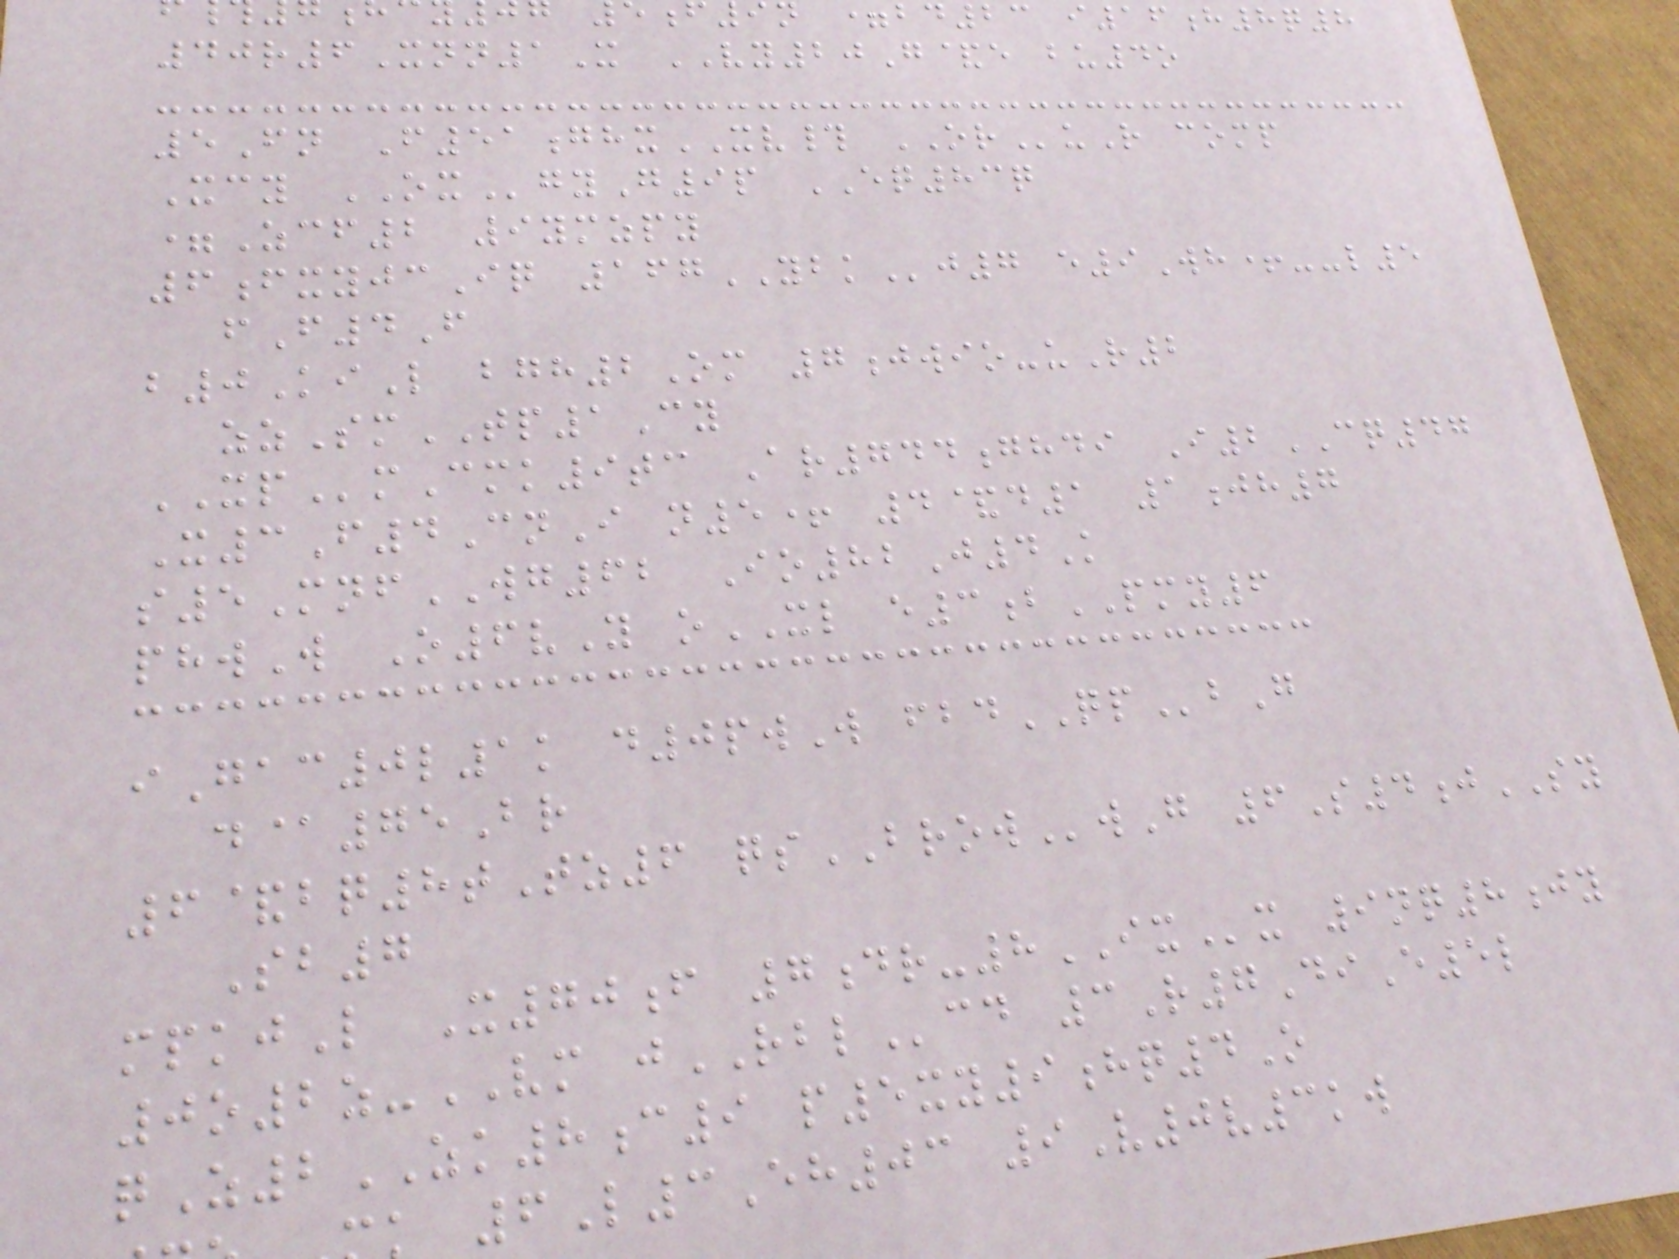=bd23 i16h8q8
40r6Xnn1X VY20G&e bu4o
5Fn F51ghxXV# ORuR comp
Xcy OXgyG9p EQ83q
=Zcf2 9ymzpy
6fxyjcIq 167YBKj7 e9Wh+--l5
fF4F
b0KiL bgh2Om 7jwio-uR2
zzSmTP1Cy
XPmCmk9tc Ar744ghdi I2CQ47
X3F4CnI n5+ 4&d1 1jh7
s5MnfWG62 Io82J4K
phwW O6vY oXL e3bPMY6
iGac0l1k d0pwW fbdQPbG
d@75Br
6&bq8tTz6 qsBROWwG 6S4jSY
Sb7
mpkjL X70f 7dr-8IXx 9nq8jy
0o2z-VM jRBLcd 3R7DiE5l
qZ2ZK8c9 p5xy9hq4O
6L3Eh03 9V0v3kw
